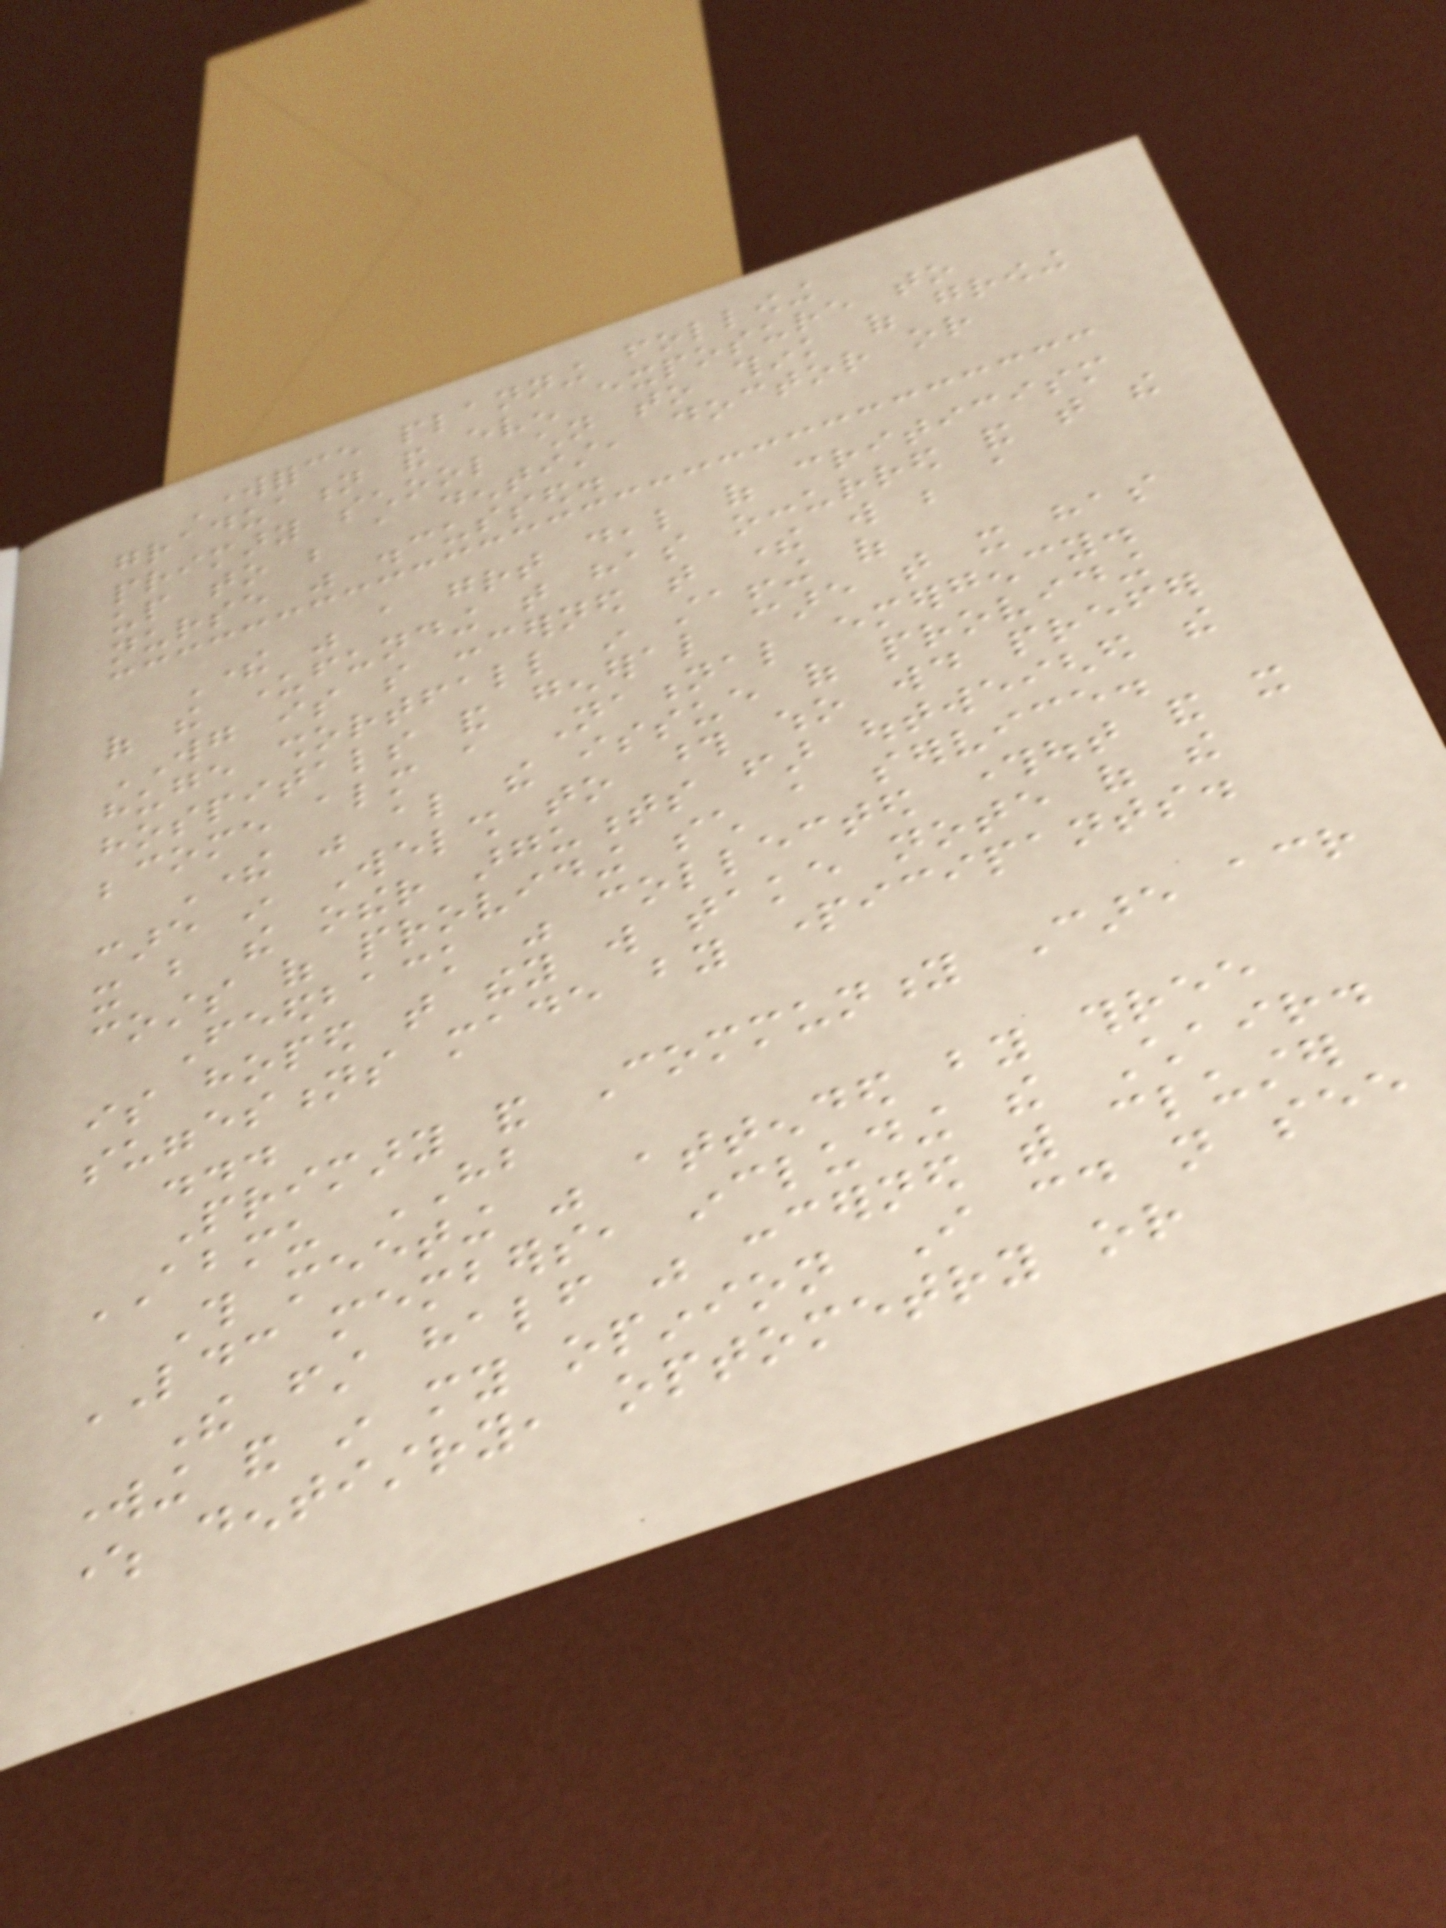Workforce planning following
graduation and even exposure to
primary school children to think of growing
up to be a dentist, doctor or
nurse was discussed.
There was a great deal of criticism
of the underfunding that has occurred and that the
WG is so concerned that there will be a
huge shortfall in staffing of
hospitals and general care that it has
become almost a National emergency.
There was also the issue of providing
care in Welsh to those who would prefer
it but the other arguments far outweighed the
costs of providing such a service.
Feedback was collected throughout and it
is hoped that they will take note of the
suggestions made by participants.
...
Primary and Community Care across
ABMU HB
This meeting was attended by three
LDC members, including the Chair.
The first half was concerned with cluster
working and in my opinion I could not see
where dentistry, optometry or
